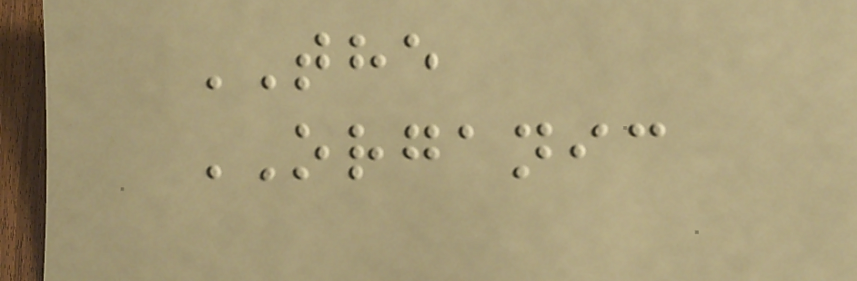THE
ORGANIC
